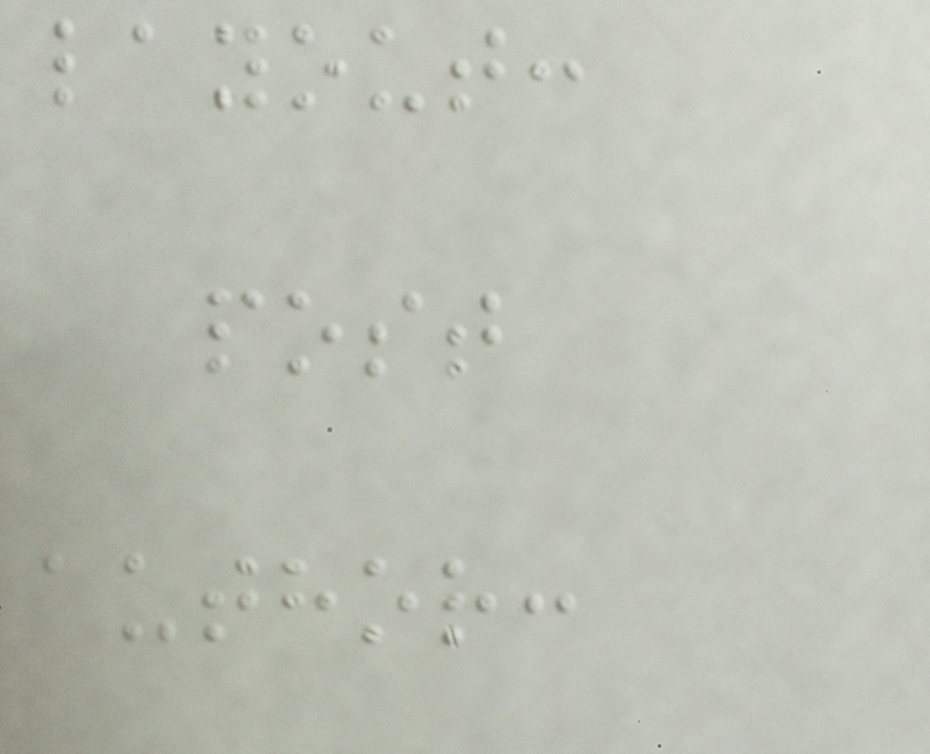layout:
post
author:
